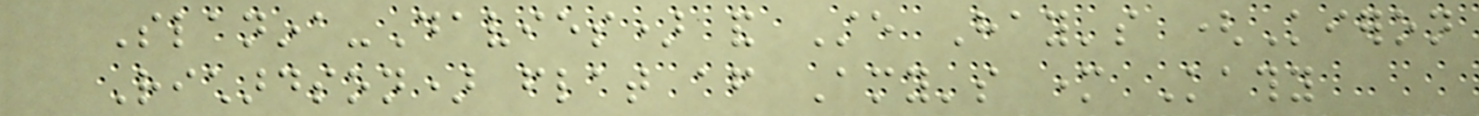Slanina-Davies) and Ste Hay's (Kieron
Richardson) flat after Amy's mother Kathy
